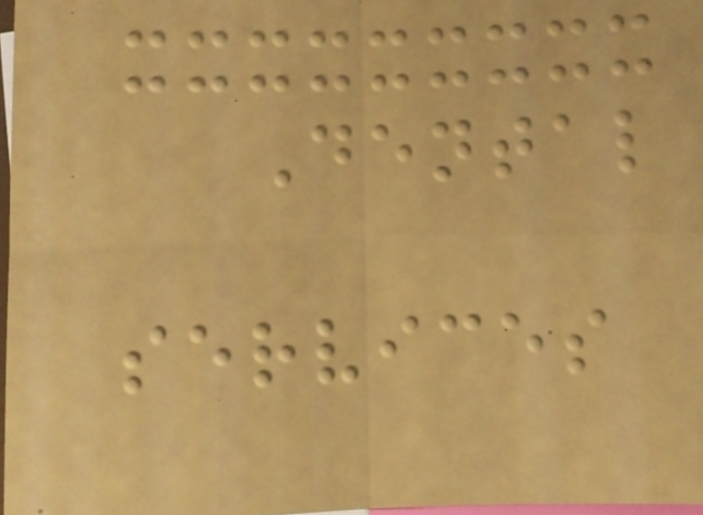Dental
services
